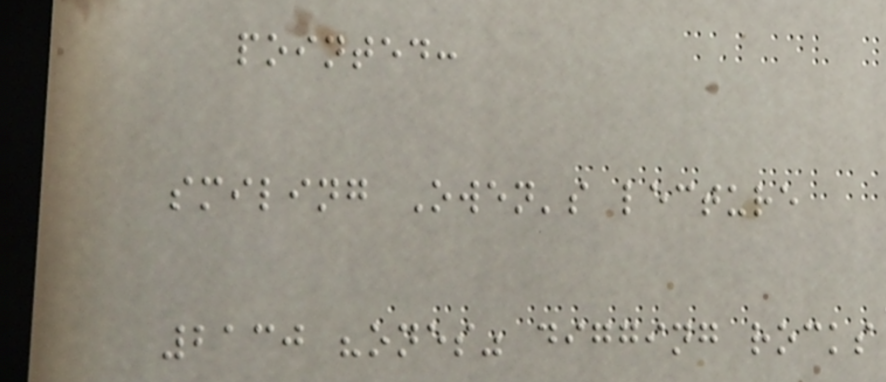pointed:
smiling Owen's lecture
2130 "ones" digging rocks
